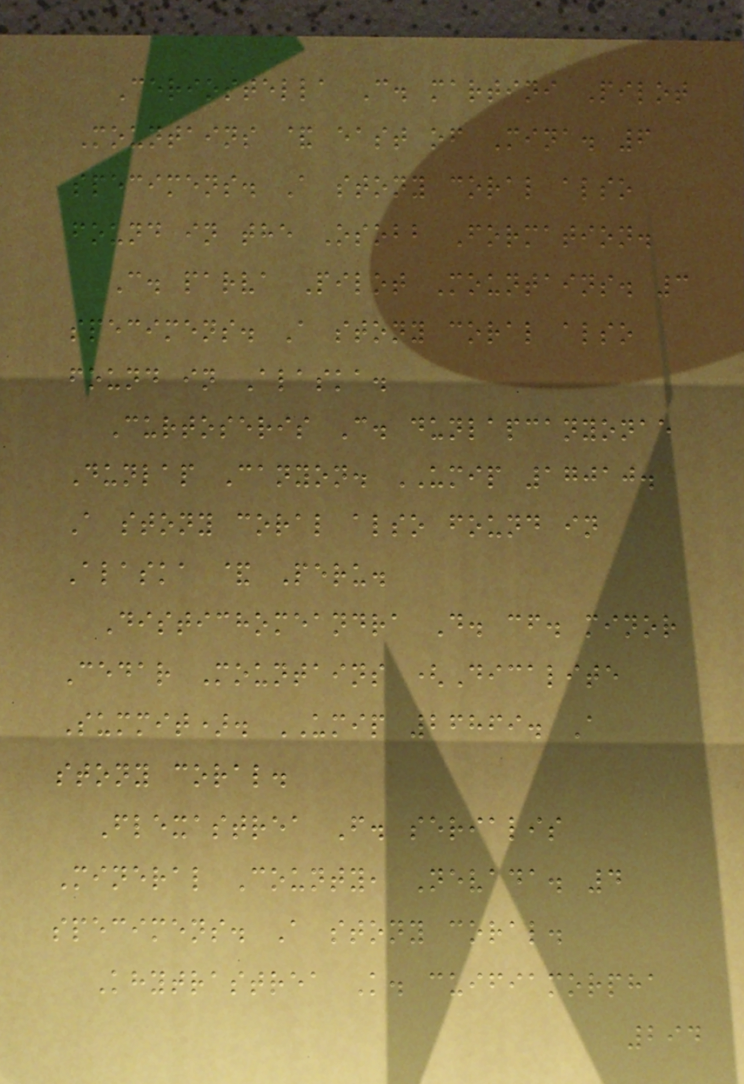Ceriostella C. martini Pilot
Mountains & east of Mina. 6
specimens. A stony coral also
found in the Osobb Formation.
C. parva Pilot Mountains. 3
specimens. A stony coral also
found in Alaska.
Curtoseris C. dunlapcanyonae
Dunlap Canyon. UMIP 17010.
A stony coral also found in
Alaska & Peru.
Distichomeandra D. cf. minor
Cedar Mountains (Dicalite
Summit). UMIP 26869. A
stony coral.
Flexastrea F. serialis
Mineral County, Nevada. 4
specimens. A stony coral.
Khytrastrea K. cuifiamorpha
294
